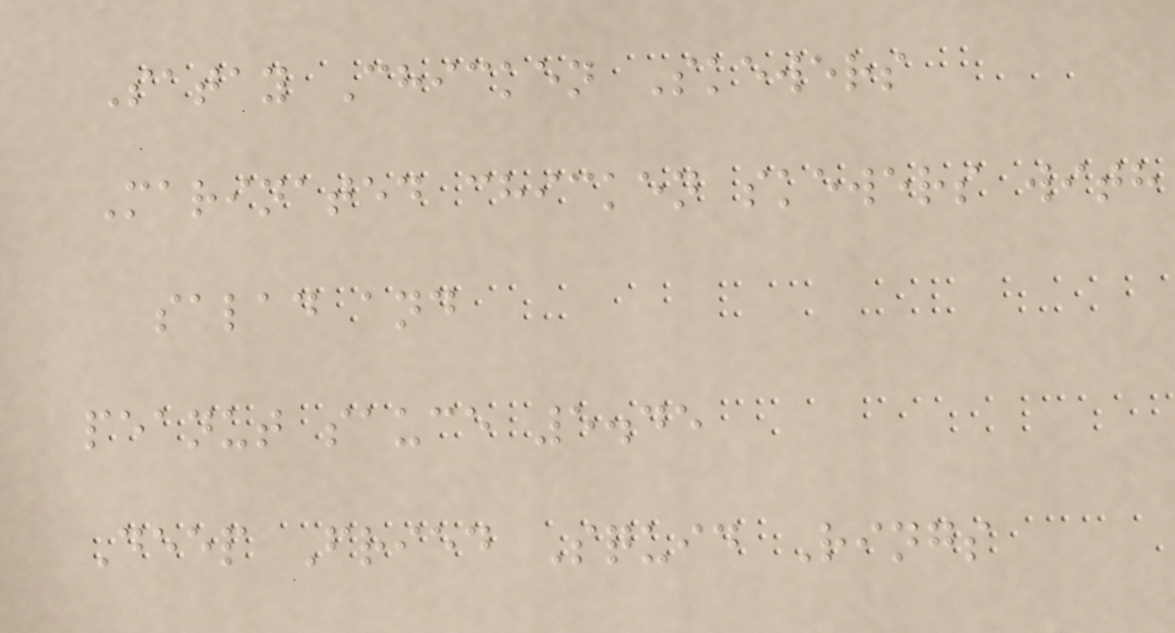Satay Chicken Skewers
Marinated chicken skewers with
salad and
peanut sauce 5.45
Deep Fried Squid Rings
